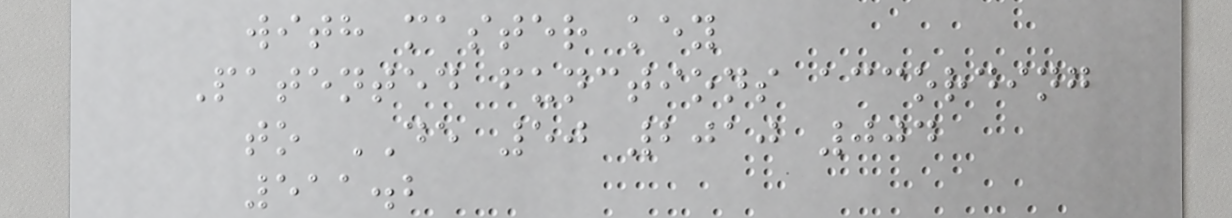with master key
Patented functions according
to DE 50 2010 004
511.2
